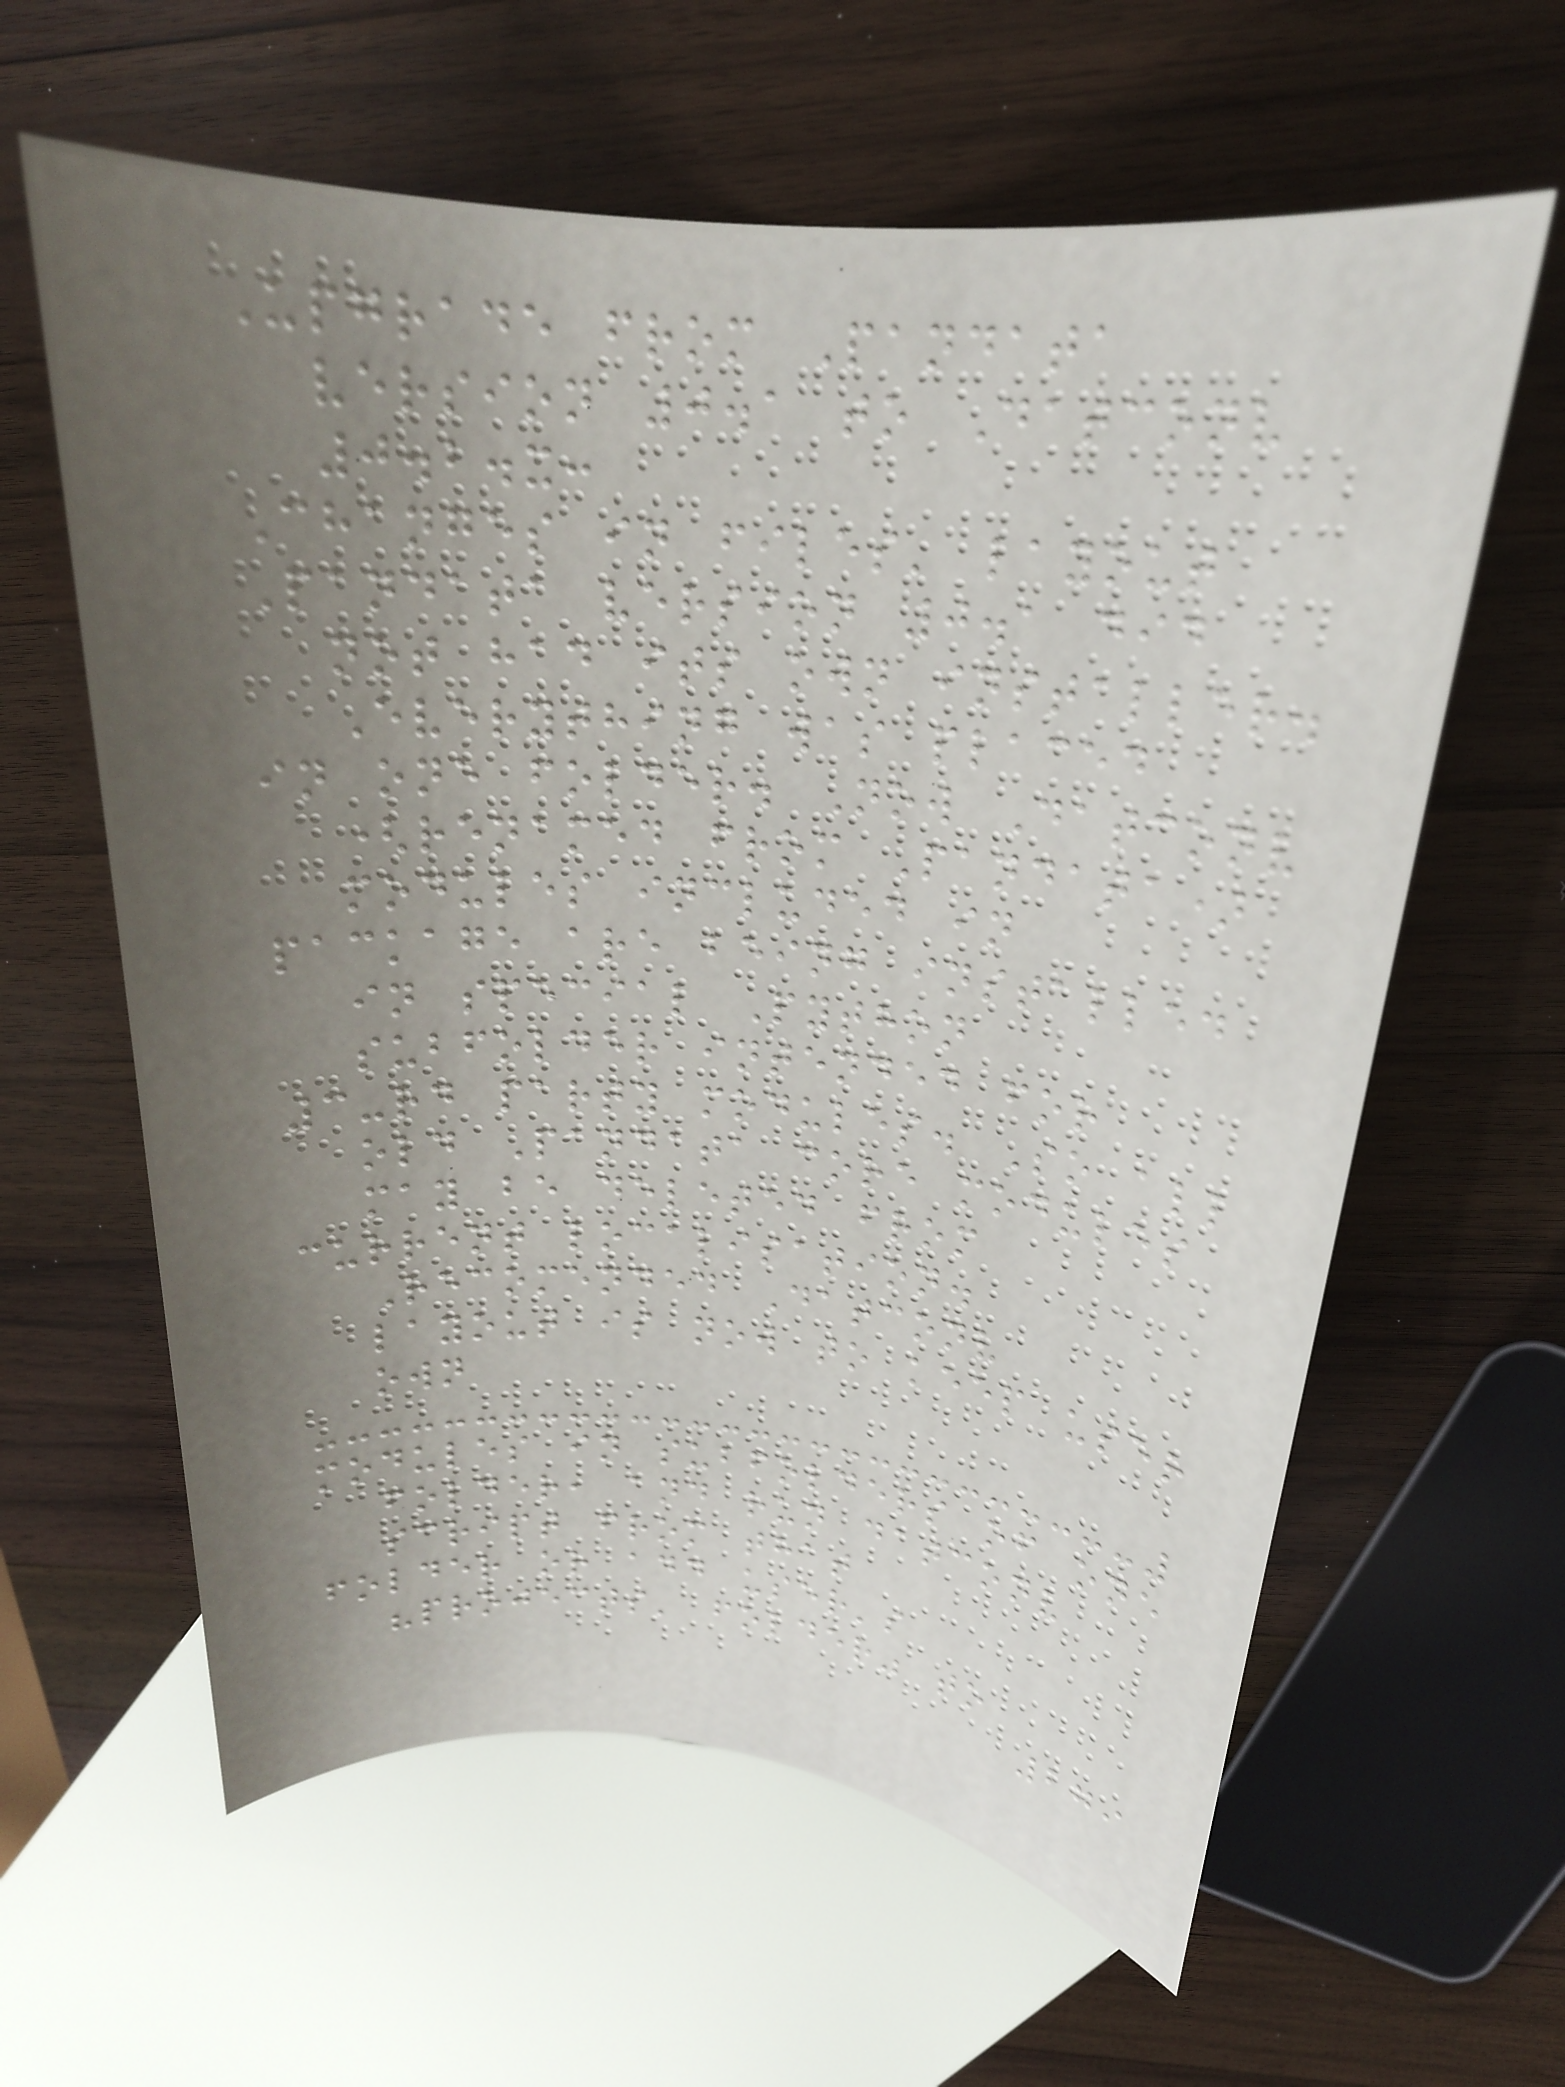Upgrade from Pandata
version 0.1 to Datconv
0.2.x:
Changes in files' layout
Pandata version 0.1 did
not had its own installer.
Everything was placed
in one folder. Now Datconv
(renamed from Pandata)
modules included in
package are being installed
in special Python
subfolder intended for
3-rd party modules. So all
old Pandata core modules
may be deleted from
current localisation.
Recomended Datconv
layout is now to keep user
own
modules in subfolders of one
folder, and run datconv
script from that
folder or add user's
"projects' folder" to
279
